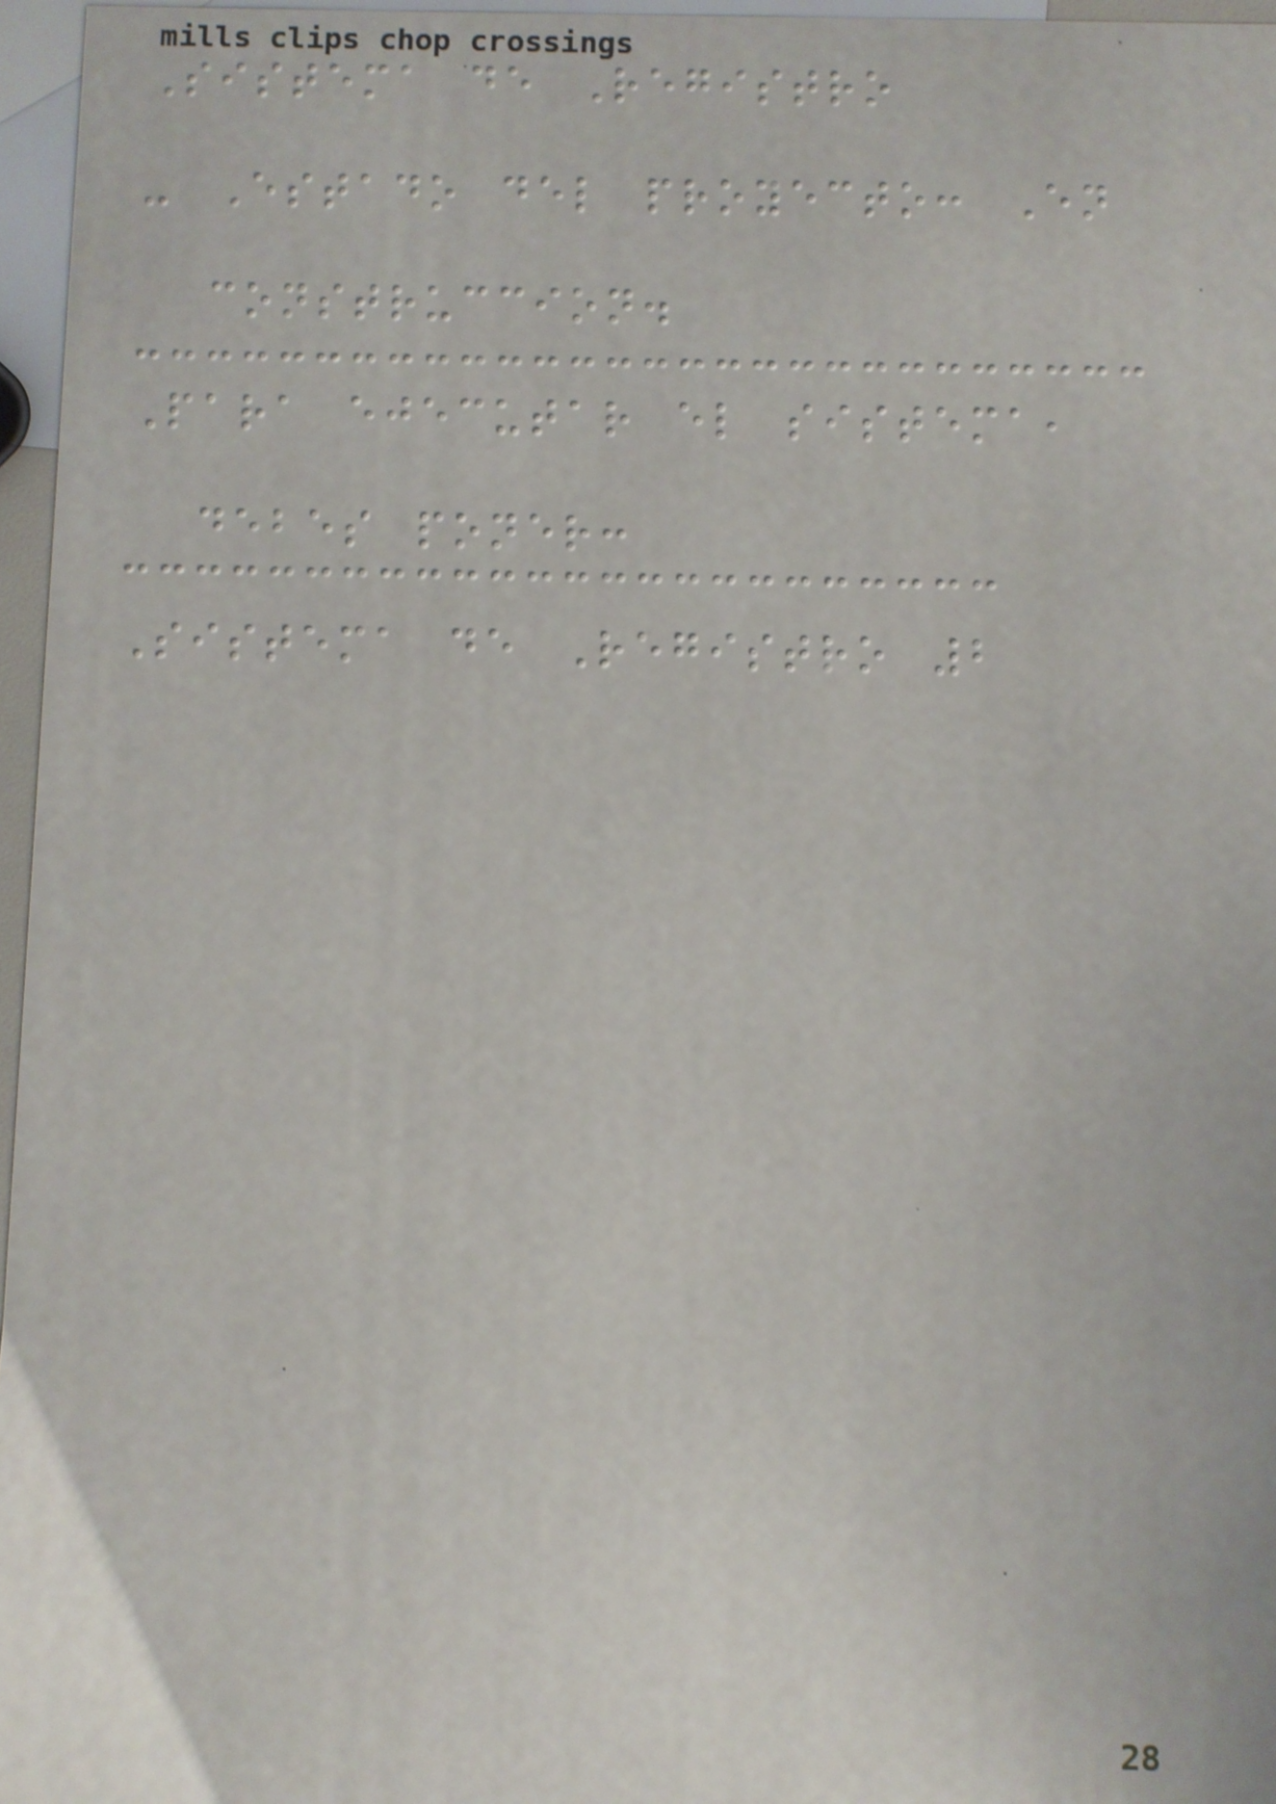Sistema de Registro
- Estado del proyecto: En
construccion.
Para ejecutar el sistema,
debes poner:
Sistema de Registro 2
